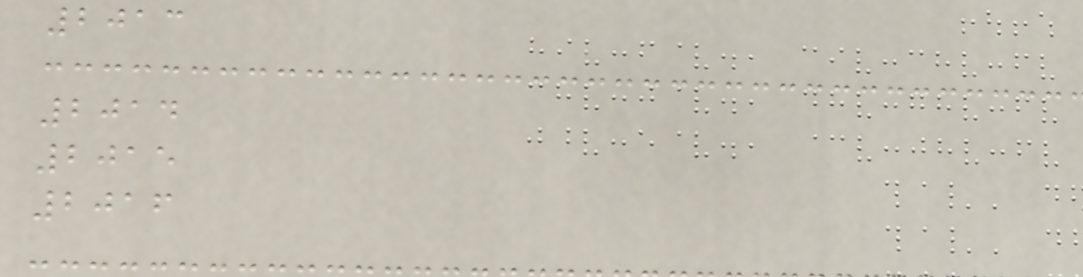2013
2014
2015
2016
